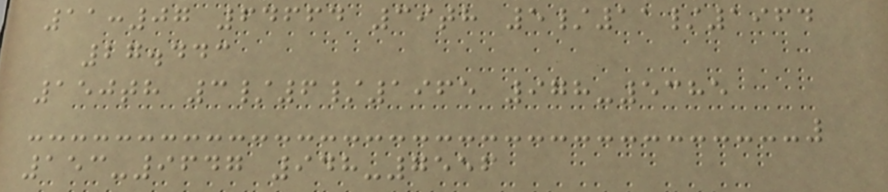11:07 64664 39th 5/11/1964
27.443
150th 3/6/1965 978-5385
153-9647 948-7556
